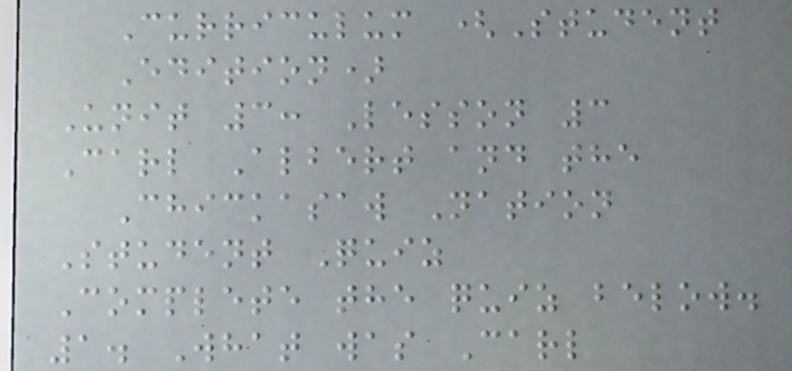Curriculum (Student
Edition)
Unit 3: Lesson 3
Carl Albert and the
Chickasaw Nation
Student Quiz
Complete the quiz below.
1. What was Carl
